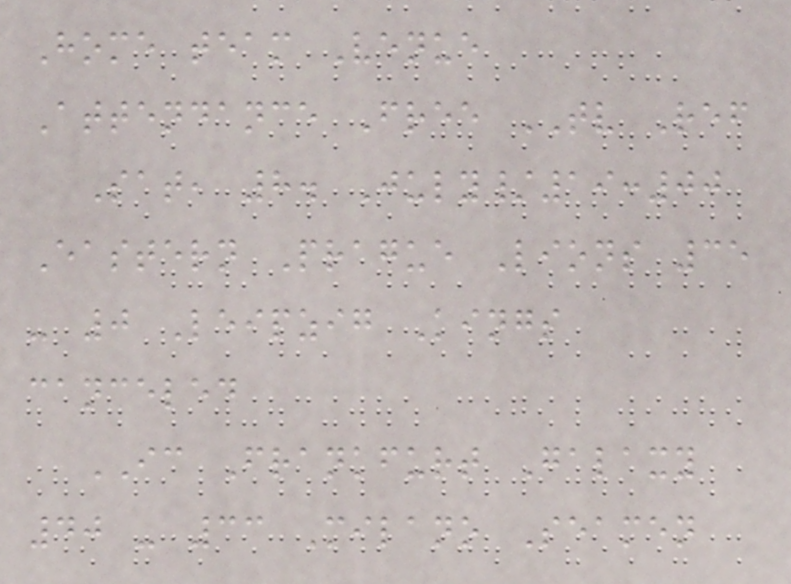Home team Venue
Attendance Free TV Ref
Sat, 8. July/19:00
Eastern Prague Lions 35
- 0 Leipzig Kings
canceled
IC Frankfurt Galaxy
40 - 33 Milano Seamen
